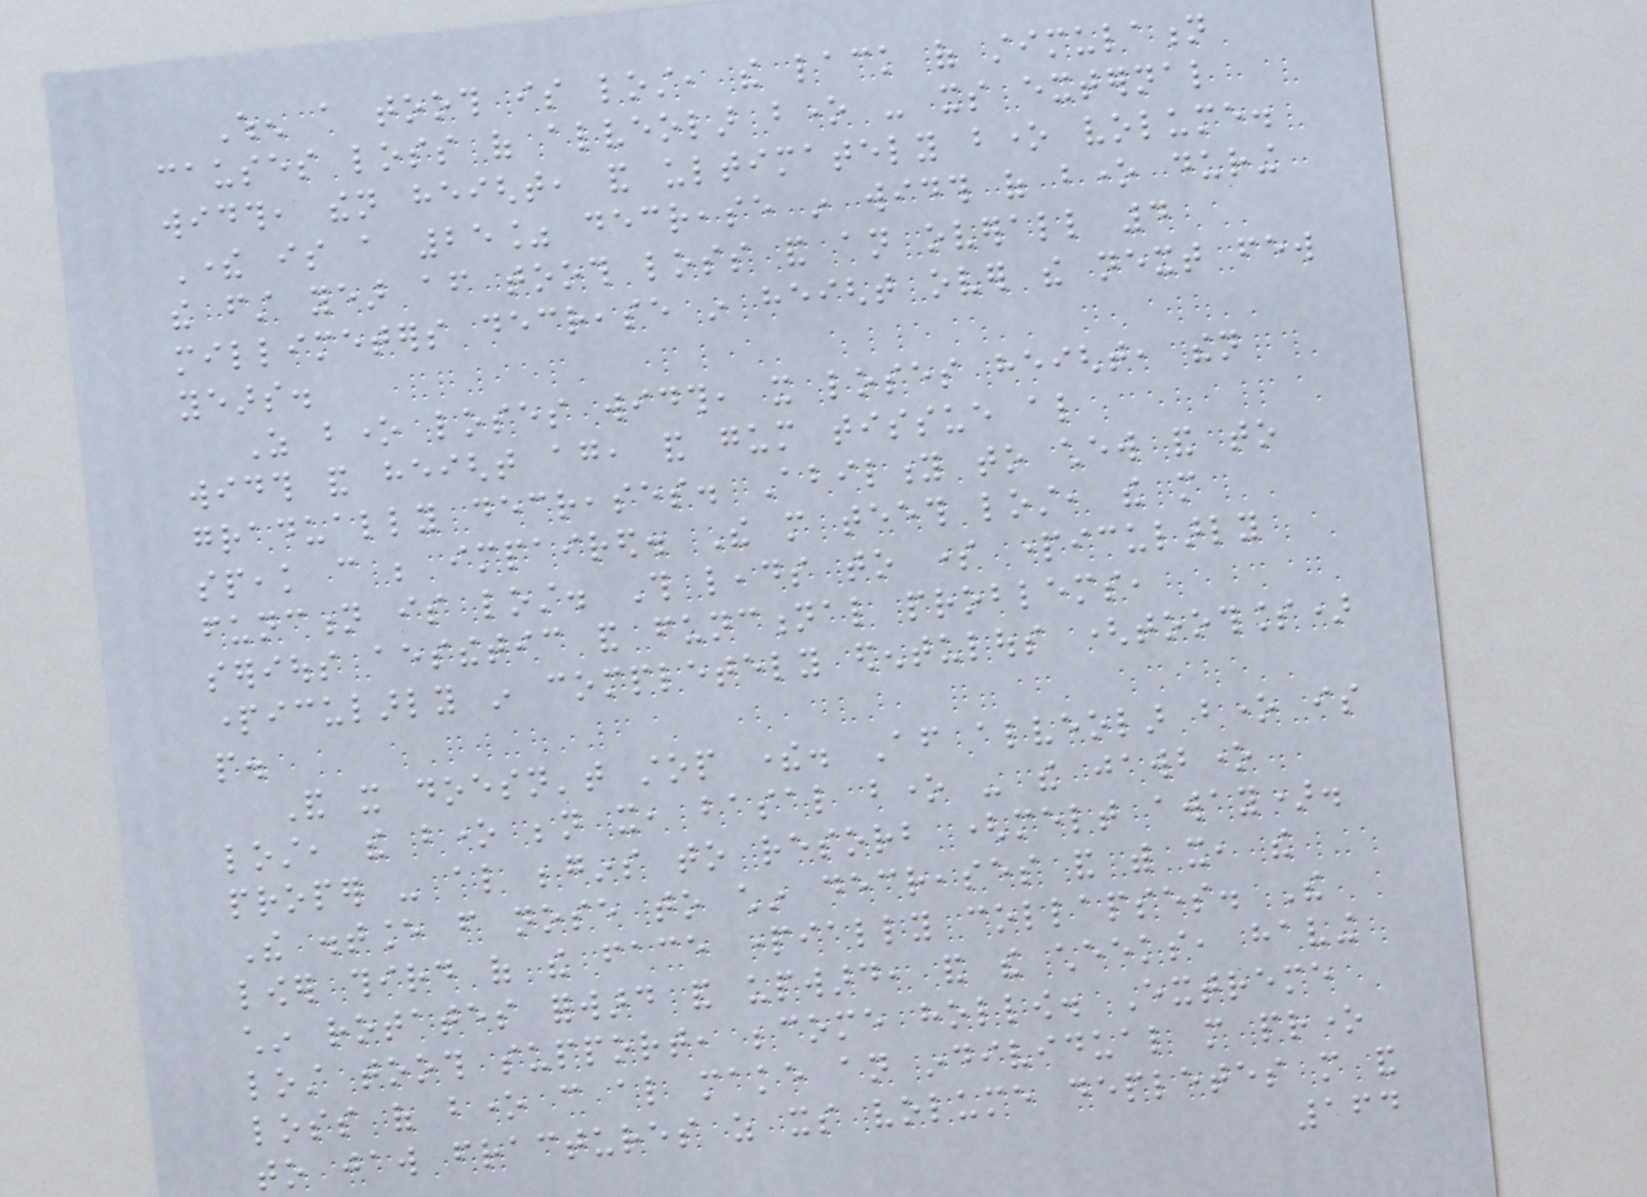When a tooth is lost, the lack of stimulation
causes loss of alveolar bone - its external
width, then height, and ultimately bone volume.
There is a 25% decrease in width of bone during
the first year after tooth loss and an overall 4
millimeters decrease in height over the next few
years.
As bone loses width, it loses height, then
width and height again, and gum tissue also
gradually decreases. Ability to chew and to
speak can be impaired. The more teeth lost, the more
function is lost. This leads to some particularly
serious aesthetic and functional problems,
particularly in completely edentulous (toothless)
people.
And it doesn't stop there. After alveolar bone is
lost, the bone beneath it, basal bone - the jawbone
proper - also begins to resorb (melt away).
The distance from nose to chin decreases and with it, the
lower third of the face partially collapses. The
chin rotates forward and upward, and the cheeks, having
lost tooth support, become hollow. Extreme
loss of bone can also make an individual more prone
to jaw fractures as its volume depletes more and
164
